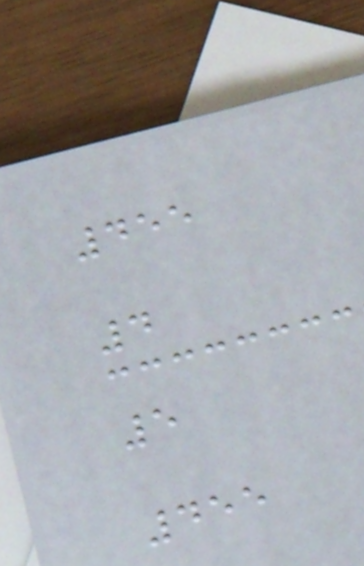455
4
5
455
